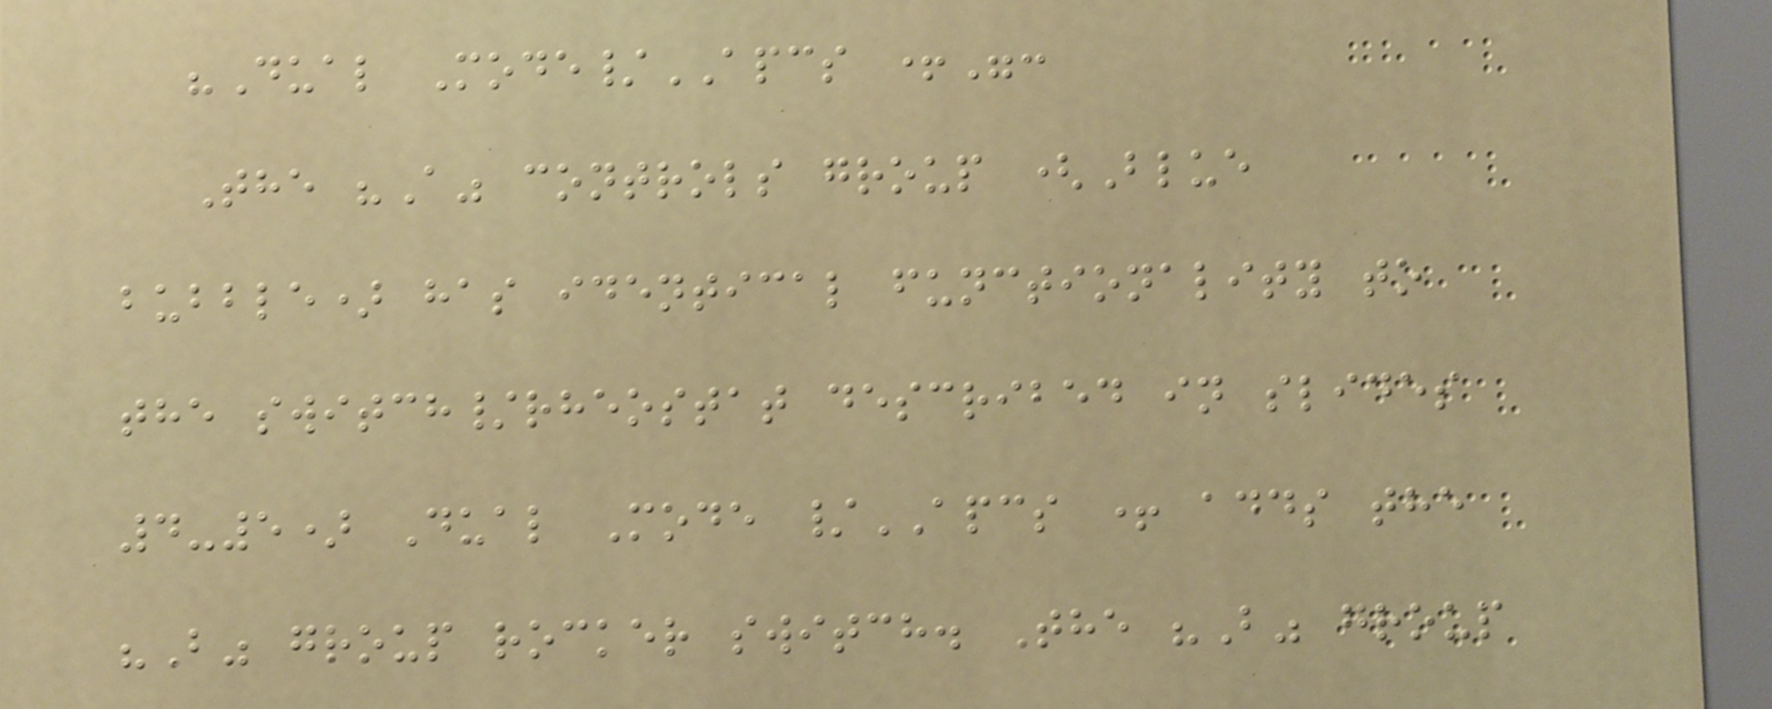"Dual Mode/APCS +":
The "A" controls group (Blue
bubble) has identical functionality to
the switch/rheostat described in slides
4-5) Dual Mode /APCS + adds the
"B" group rocker switch. The "B" group
